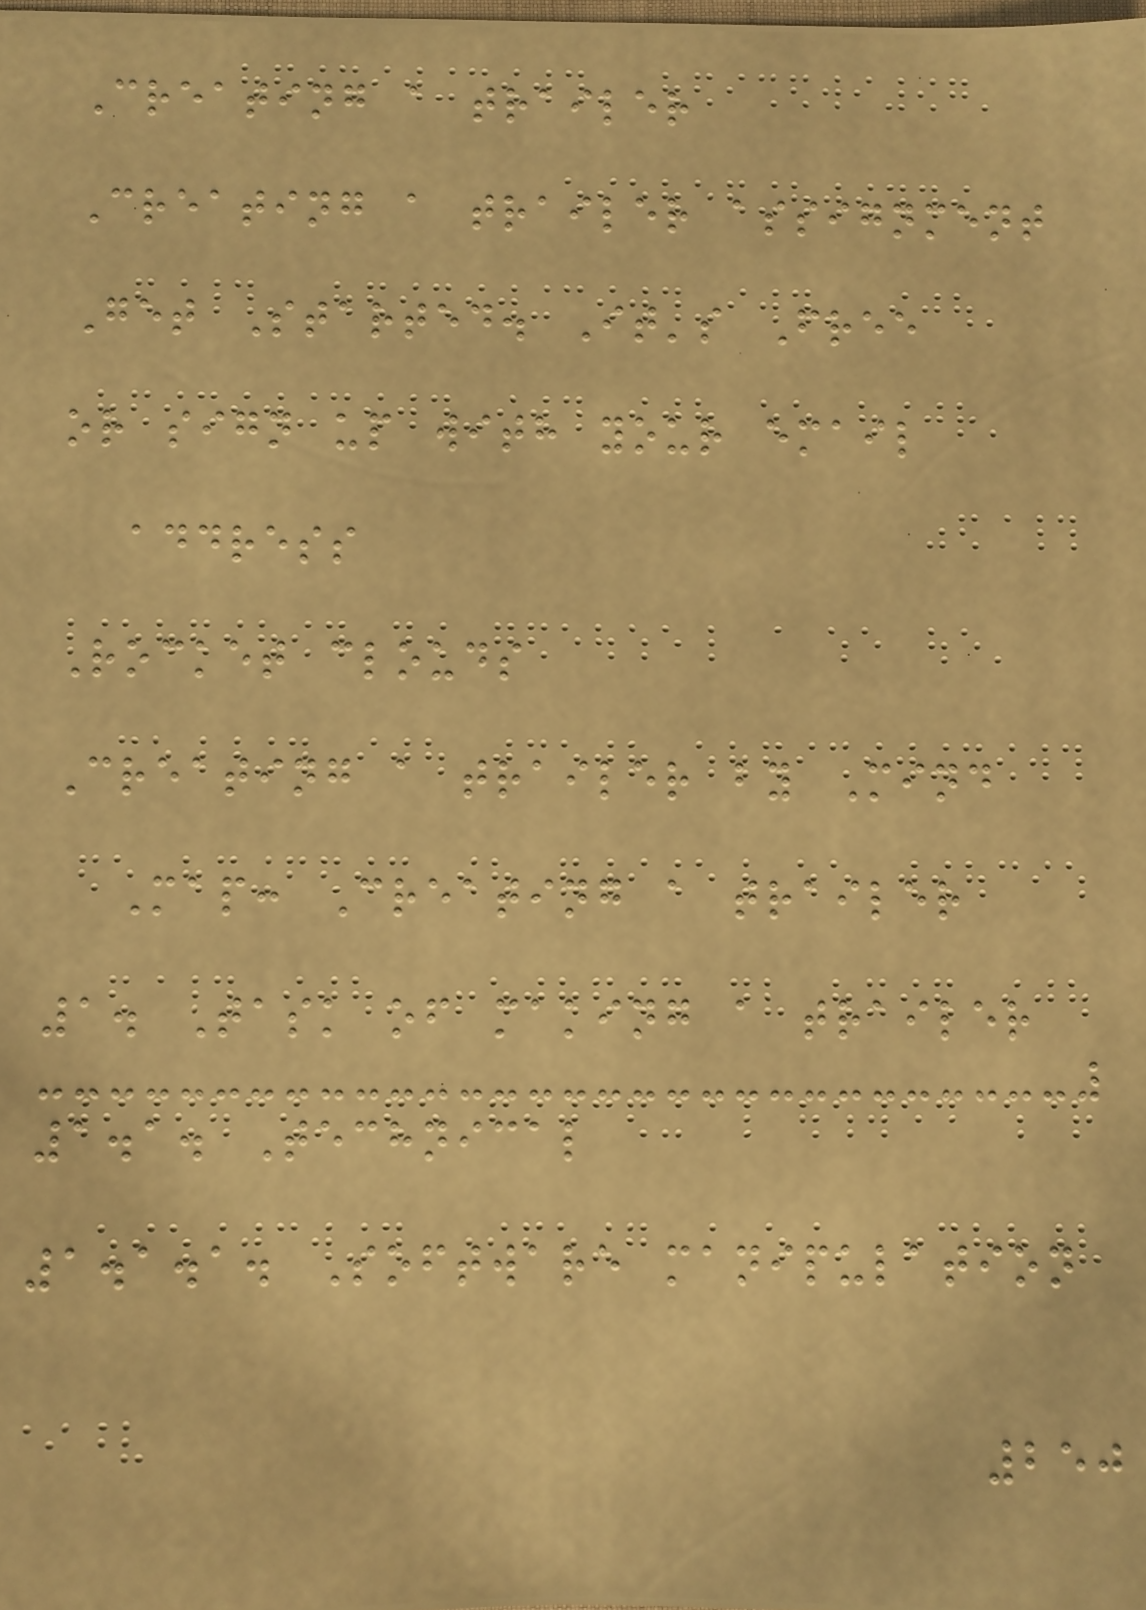Creating a trailer
Creating a trailer assignment
Get Started. It's Free
or sign up with your email
address
Rocket clouds
Creating a trailer by Mind
Map: Creating a trailer
1. Task of making a trailer
1.1. Technical
1.1.1. Software manipulation
250
